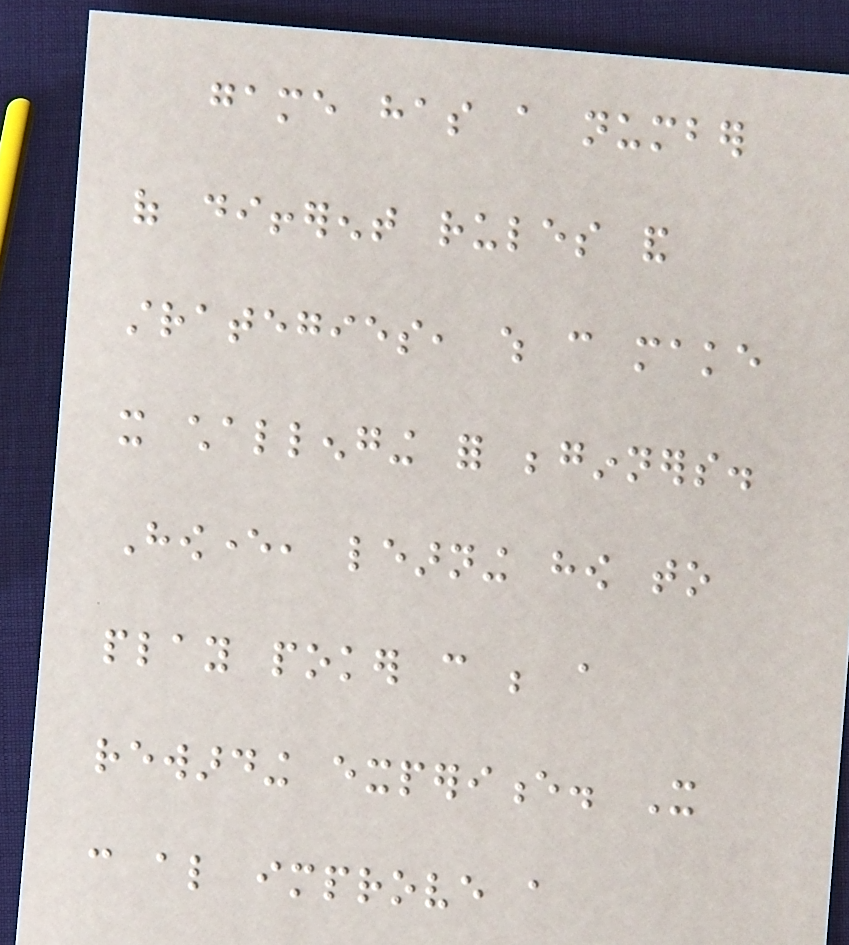game has a number
of different rules and
strategies, which can make
it challenging for beginners.
However, learning how to
play poker can be a
rewarding experience. It
can also improve a
